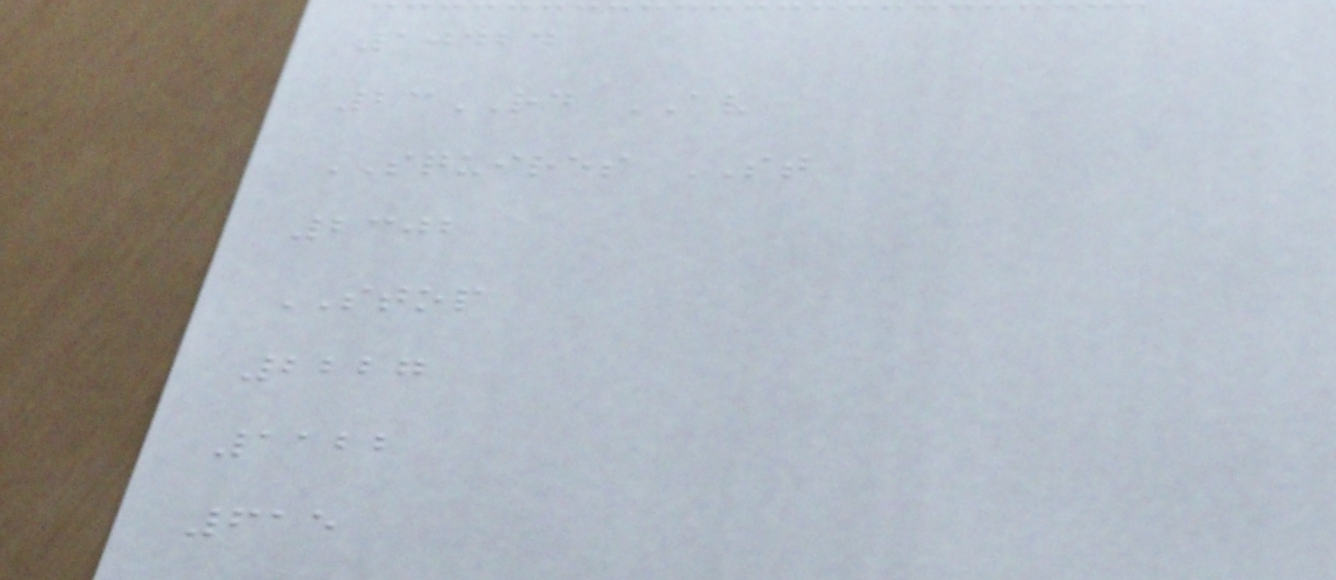10424
23RD AV
SQUIRES ST
2302
STOP
2227
1122
615
